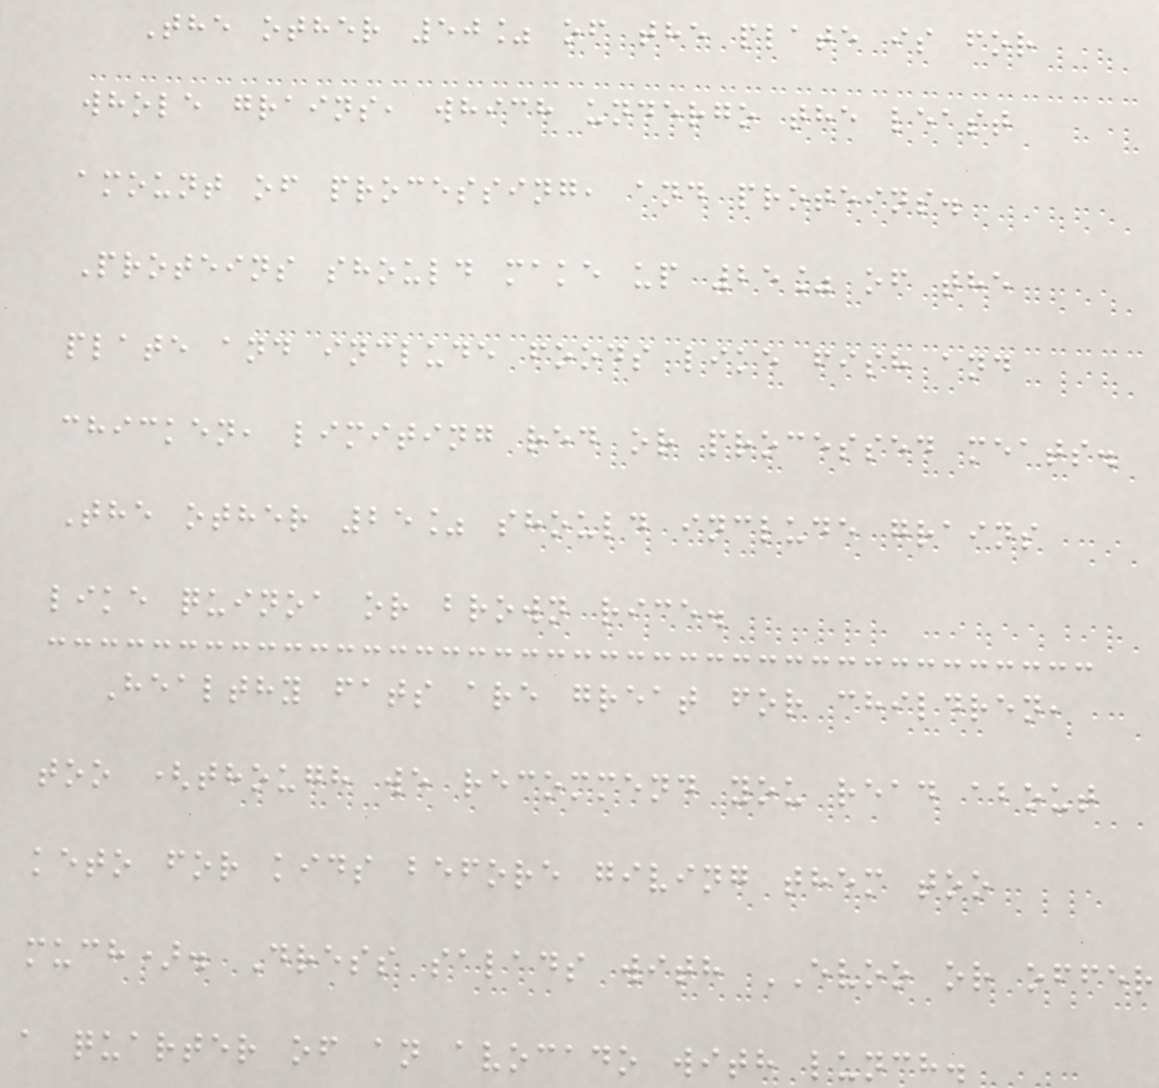The other 50% of the plate is for
whole grains, which undergo the least
amount of processing, and proteins.
Proteins should make up 25% of the
plate and include foods like fish and
chicken, limiting red or processed meats.
The other 25% should include grains
like quinoa or brown rice.
Healthy fats are great for children,
too (though we recommend you read about
keto for kids before giving them too
much). Dress salads with EVOO or offer
a quarter of an avocado with lunch.
